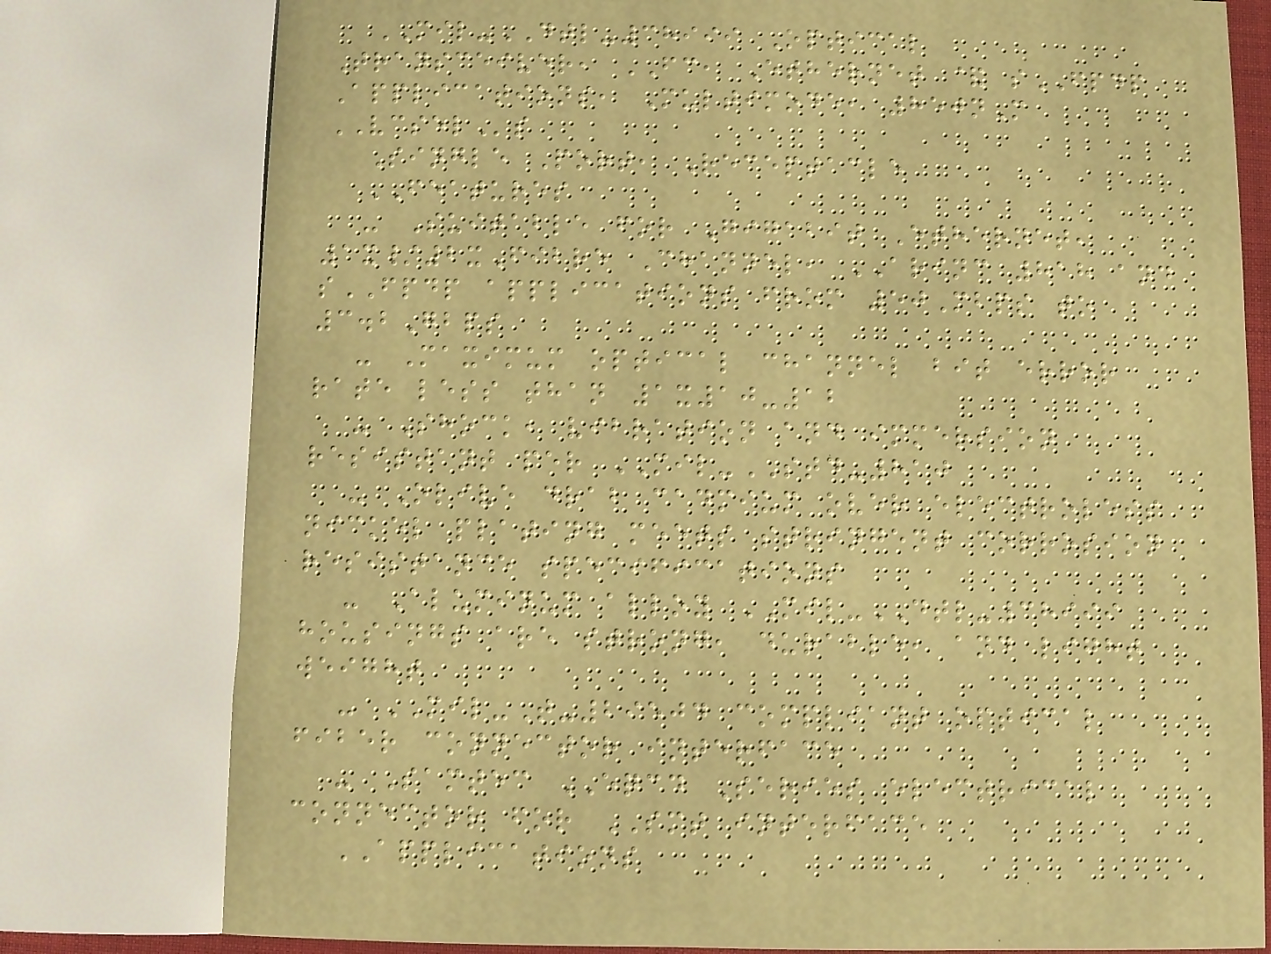MIL-DTL-38999 Optical
Transceiver, FC, Ethernet & sFPDP
Applications, Multimode, 850nM
VCSELs
Single Port, Receptacle
FEATURES
- Suitable for Gigabit Ethernet,
1x/2xFibre Channel, ARINC 818 and
sFPDP applications from 50Mbps to
3.2Gbps
- Maximum optical channel bit error
rate less than 1x10-12
- Shock, vibration and immersion
resistant per MIL-STD-810
- Olive drab cadmium over electroless
nickel plating meets stringent corrosion
resistance specifications
- Aluminum alloy MIL-DTL-38999
housings are strong, durable, and light
weight
- MIL-T-29504 compliant optical
fiber connector interface
- Samtec EQCD Series electrical
connector for SMT interface
APPLICATIONS
